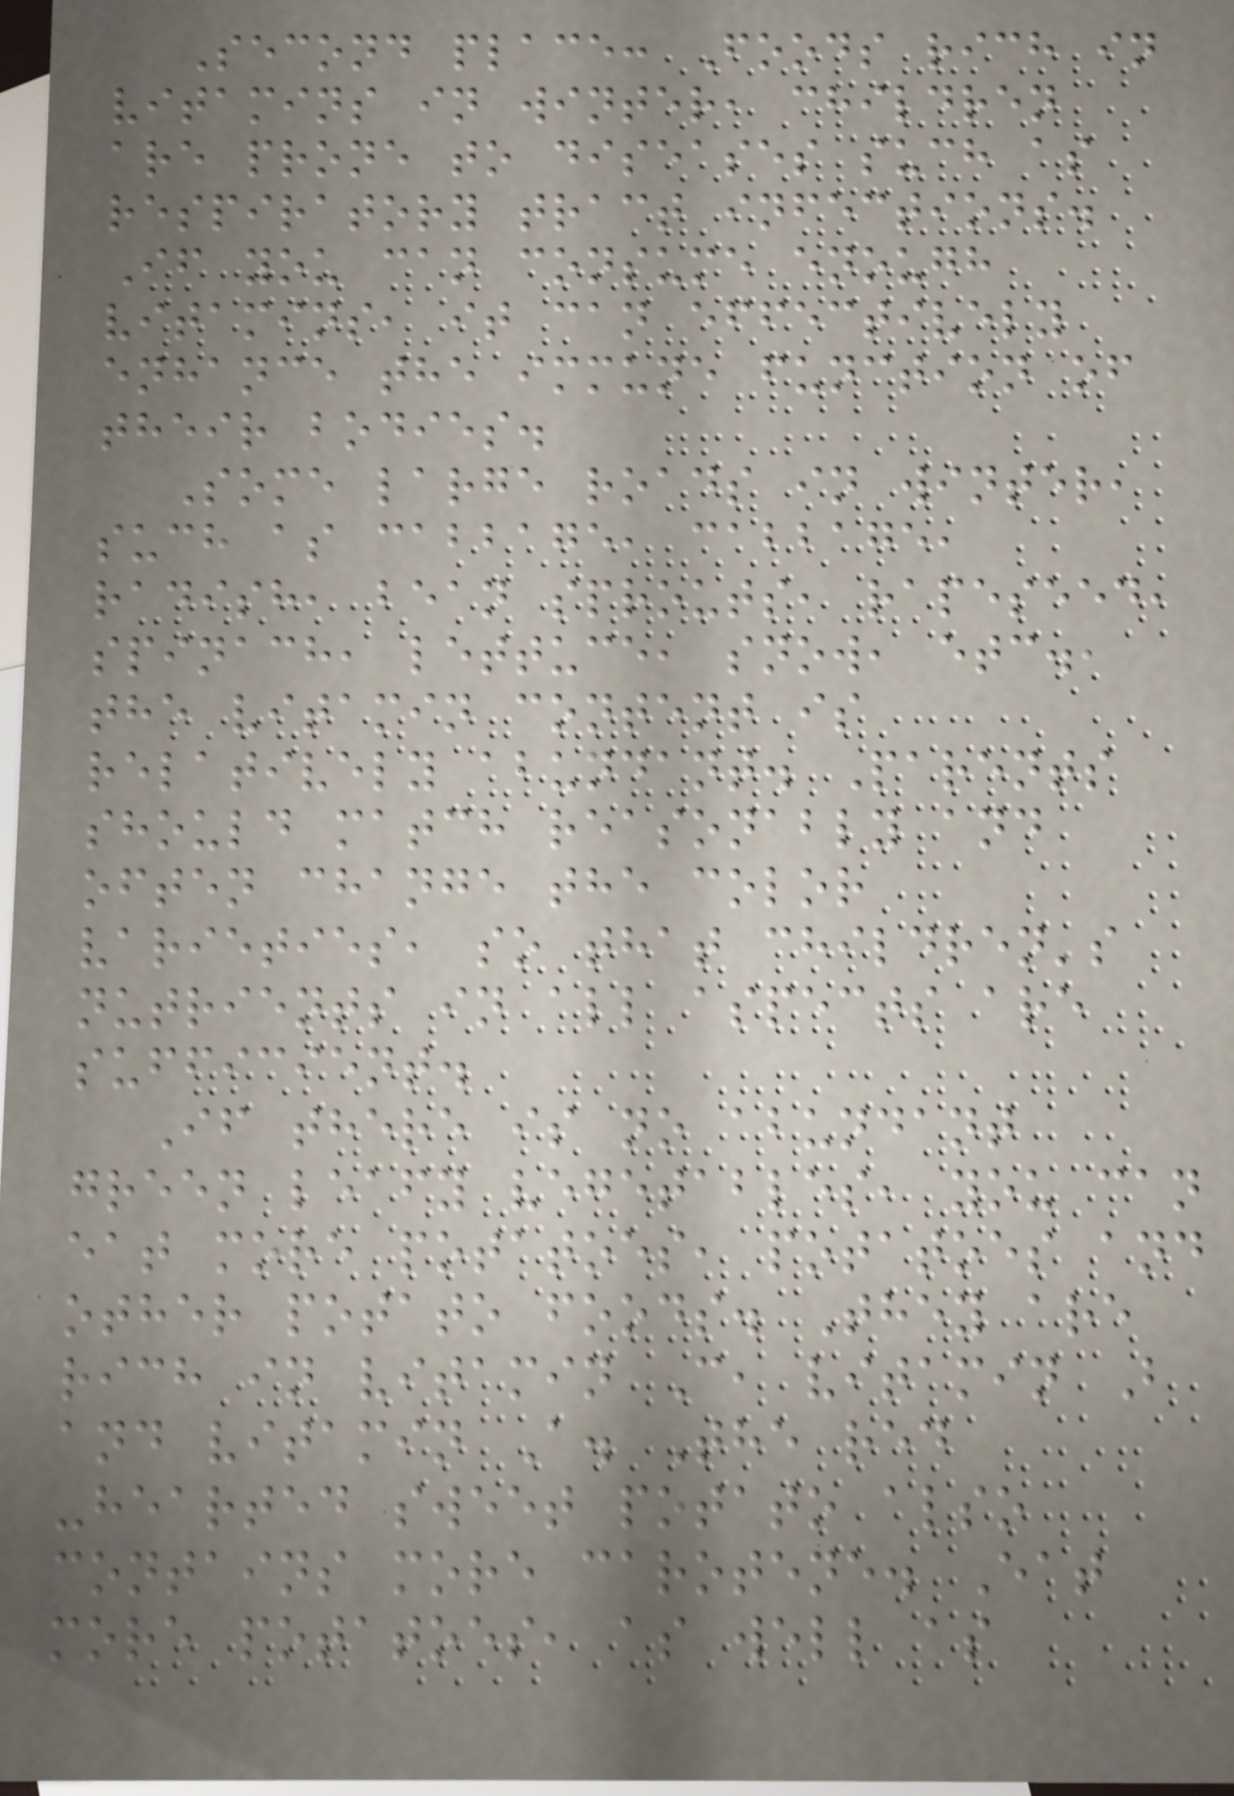Second place: Foods rich in
vitamins in winter, children
are prone to diseases such as
respiratory tract infections.
If you can consume enough
vitamins, it can effectively
enhance the immune function of
their bodies.
Some large roads in winter,
such as cabbage, cabbage,
radish, bean sprouts, rapeseed,
spinach, lettuce, snow, etc.,
the vitamin content is
relatively abundant. Parents
should match reasonably and
often change the color
varieties, so that children's
nutrients in all aspects are
sufficient.
If there is no abundant
green leafy vegetables, you can
eat more potatoes, potatoes and
other potato foods. They are
rich in vitamin C, vitamin B
and vitamin A. The red
-hearted sweet potato also
contains more carotene. Eat
more potatoes, as well as
